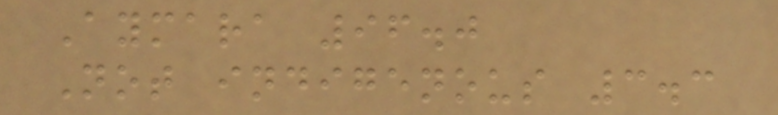Aymara 96.0
Not indigenous 3.3
